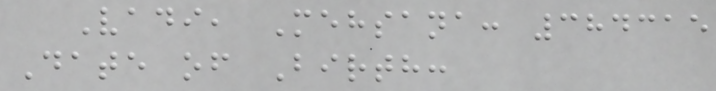Vadi, Mehsana: 384315
Date of Birth:
